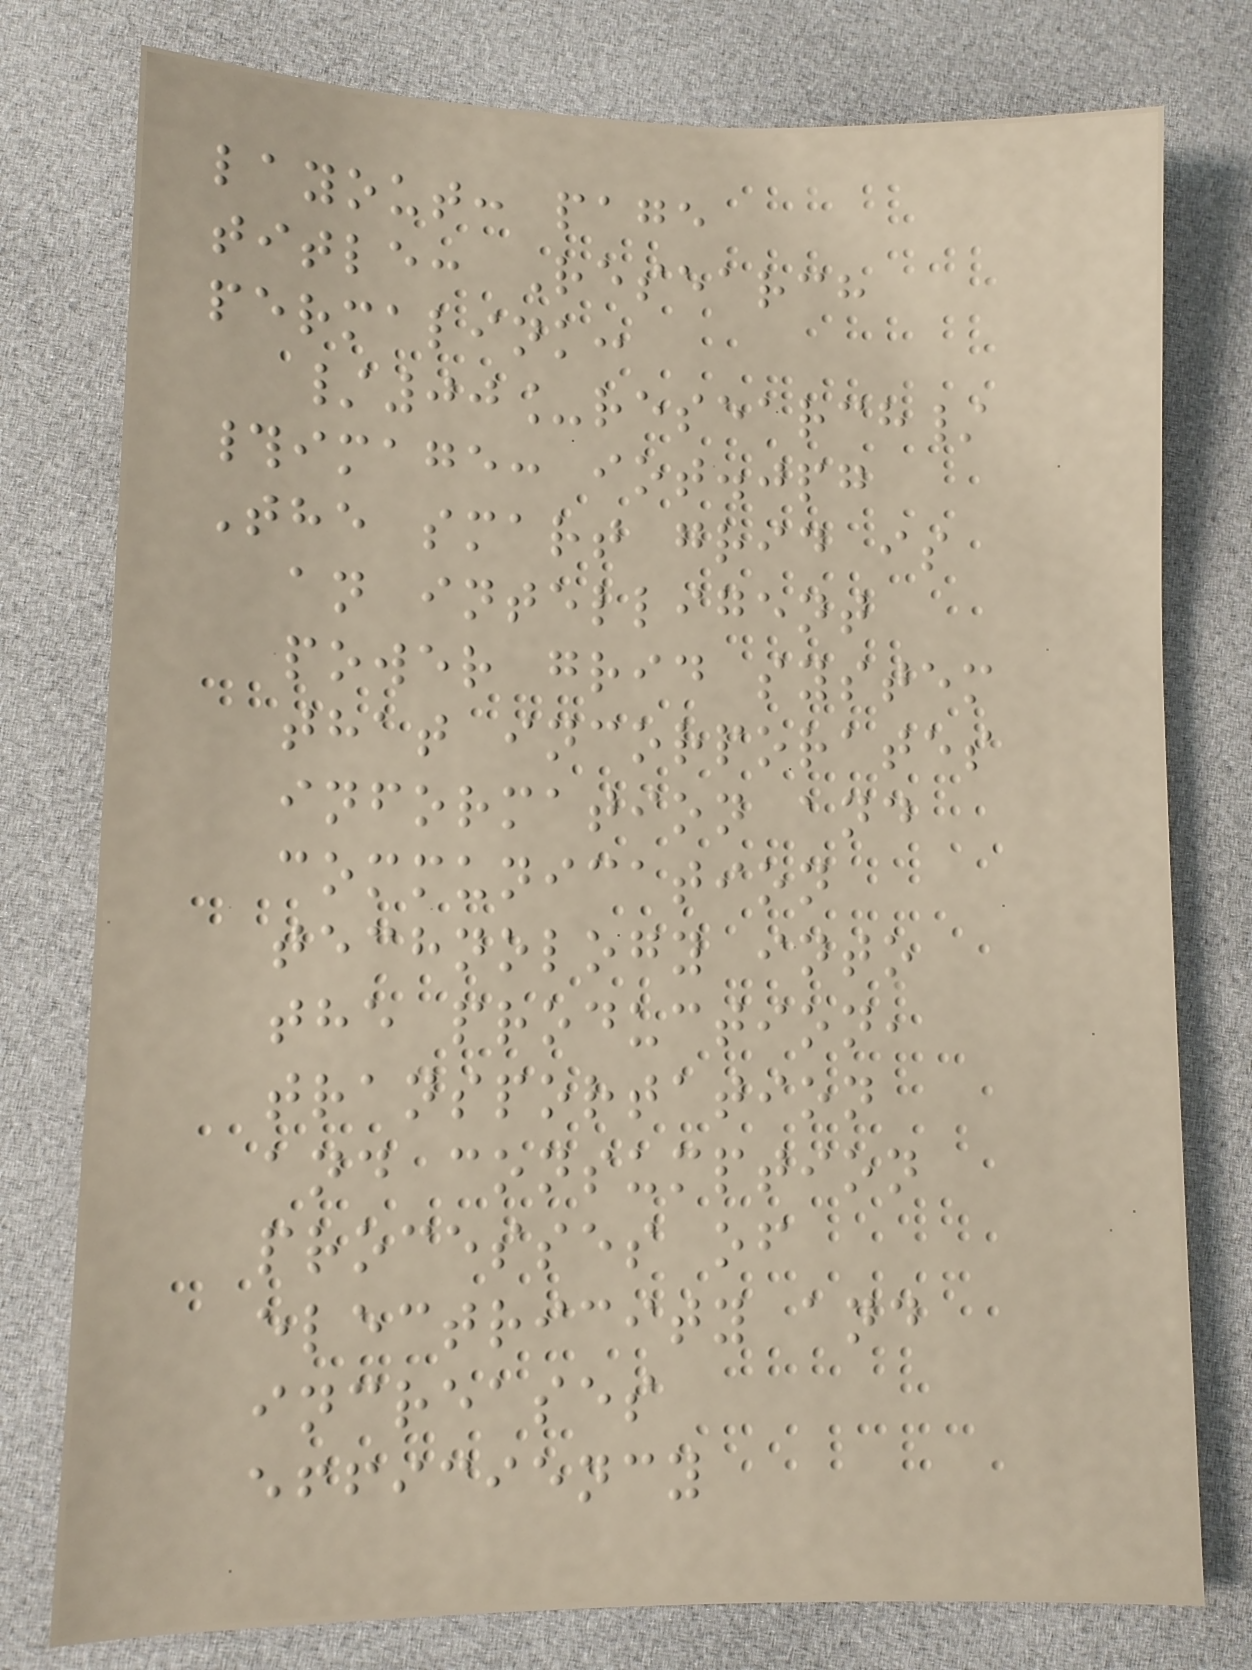layout: page
title: Research
permalink:
/00_research/
#image: iot.jpg
The smart grid is
an intelligent
power grid system
that incorporates
information and
communication
technology into
the production,
transportation
and consumption
processes of
electricity and
increases
efficiency
